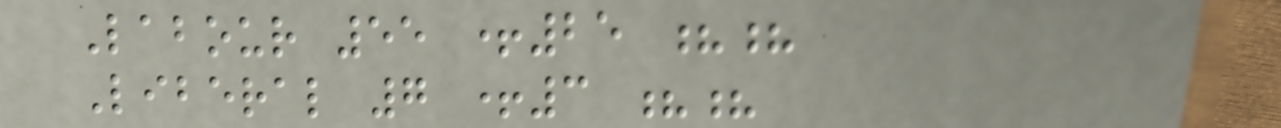Labour 55 +25 ??
Liberal 7 +3 ??
